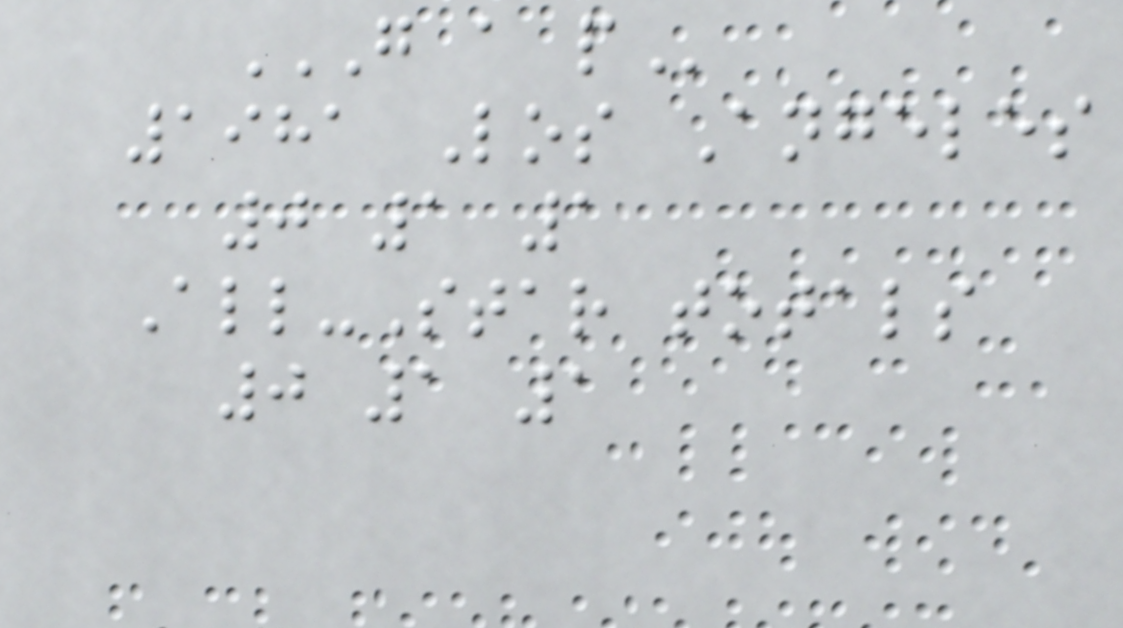G A P
1981 Los Angeles
0 1 1
All-Star totals
0 1 1
